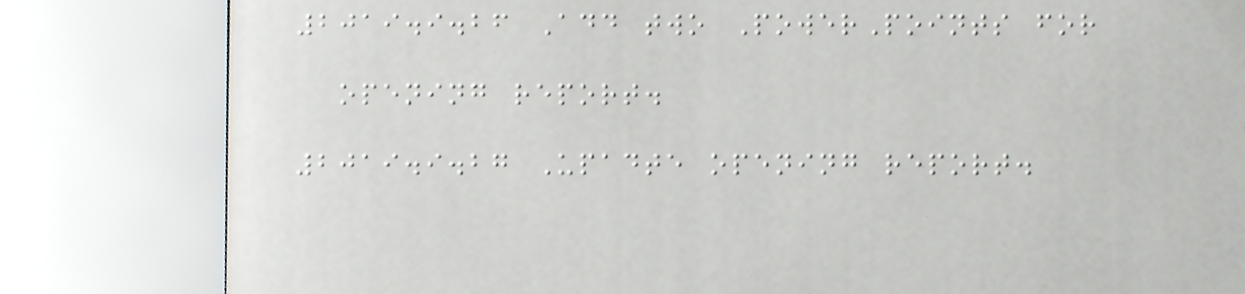2019.9.26 Add two PowerPoints for
opening report.
2019.9.27 Upadte opening report.
